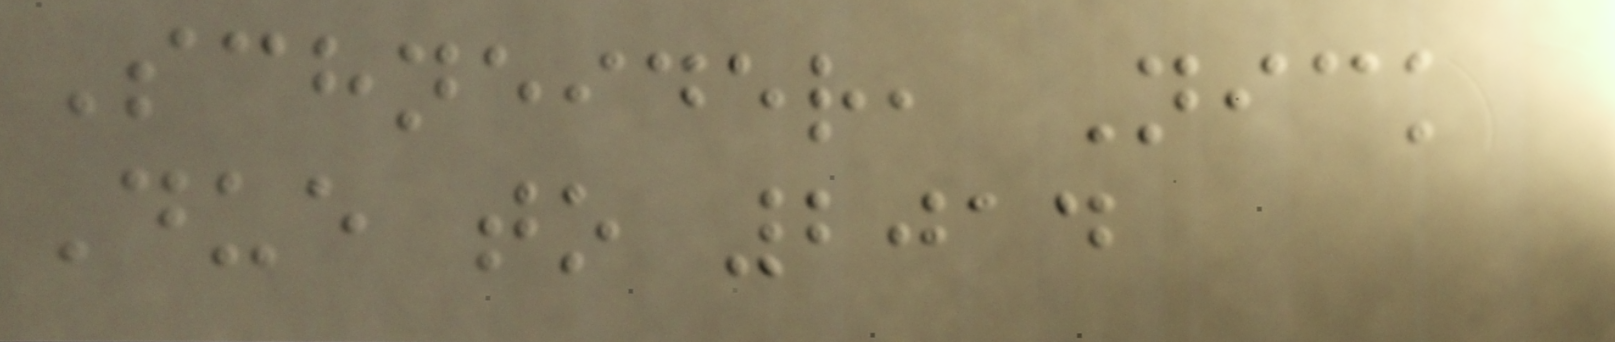Schneider, Nick
Due to 2014
